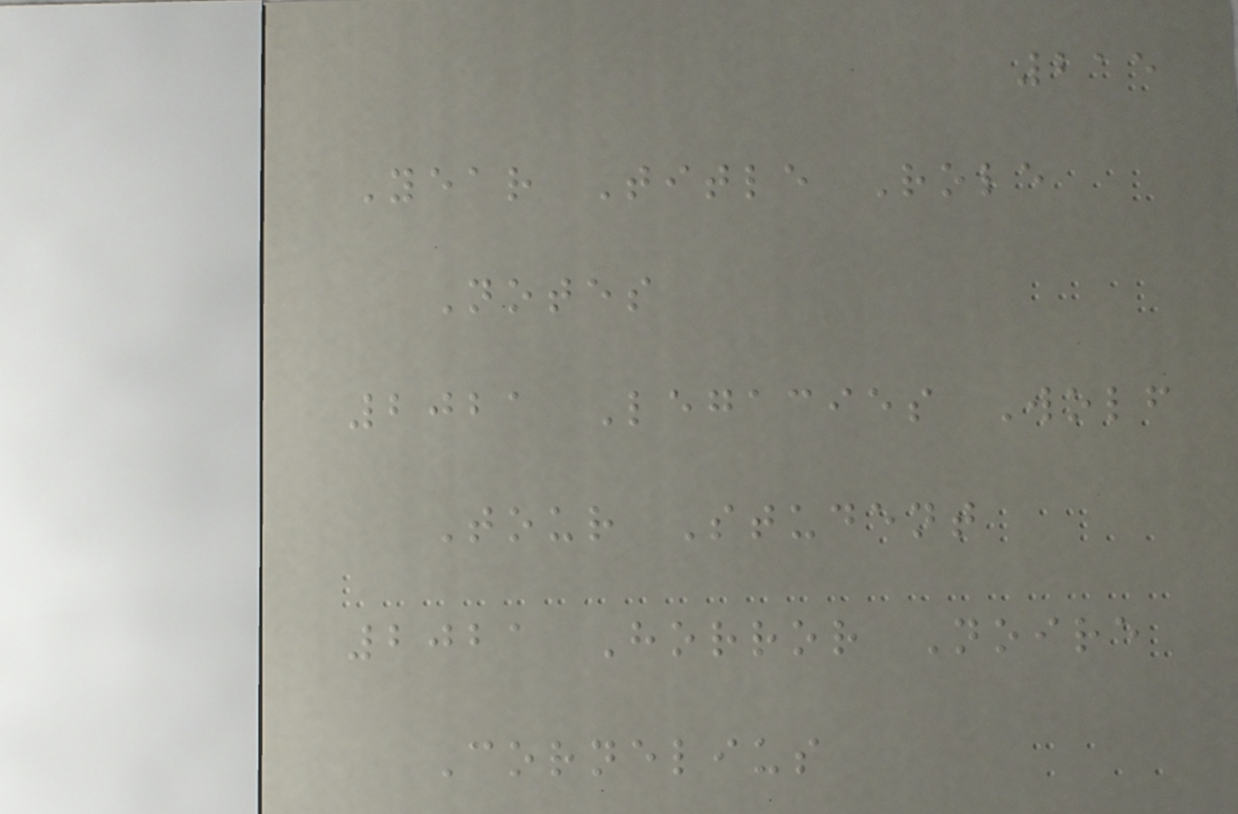215
Year Title Role
Notes
2021 Legacies Wolf
Tour Student
2021 Horror Noire
Cornelius
